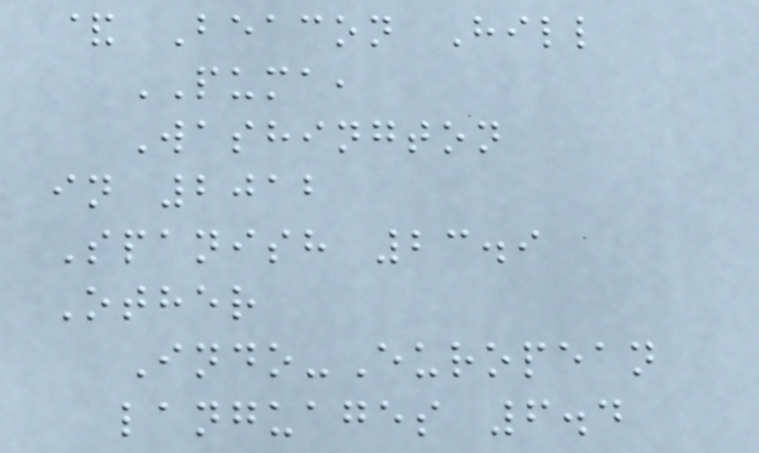& Beacon Hill
PUMA,
Washington
in 2012
Spanish 23.9
Other
Indo-European
languages 6.4
